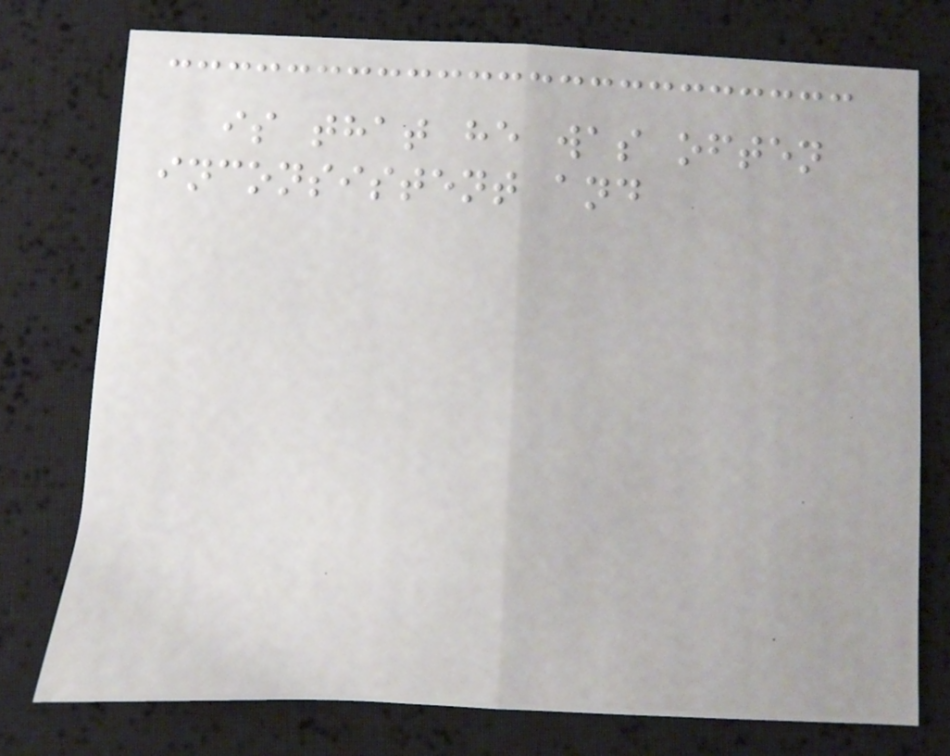is that he was often
inconsistent and
